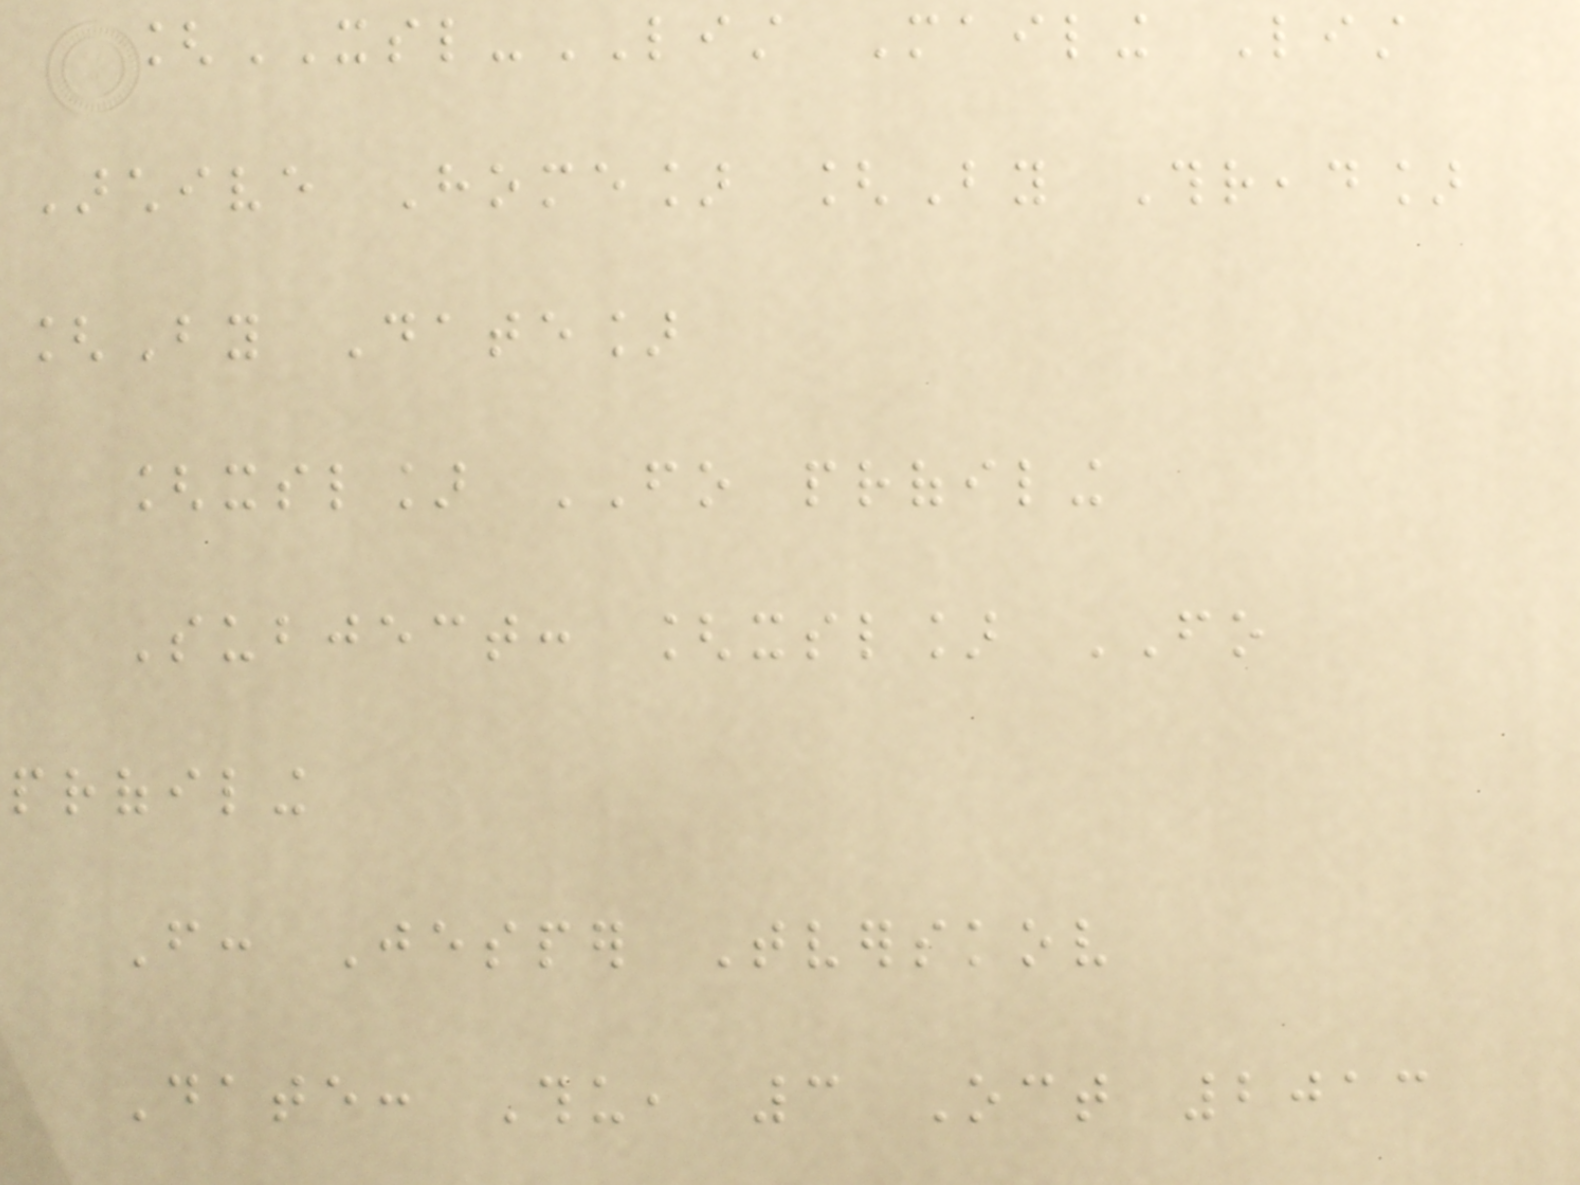[XSL-LIST Mailing List
Archive Home] [By Thread]
[By Date]
[xsl] FO profiling
Subject: [xsl] FO
profiling
From: Jesper Tverskov
Date: Thu, 3 Oct 2013
